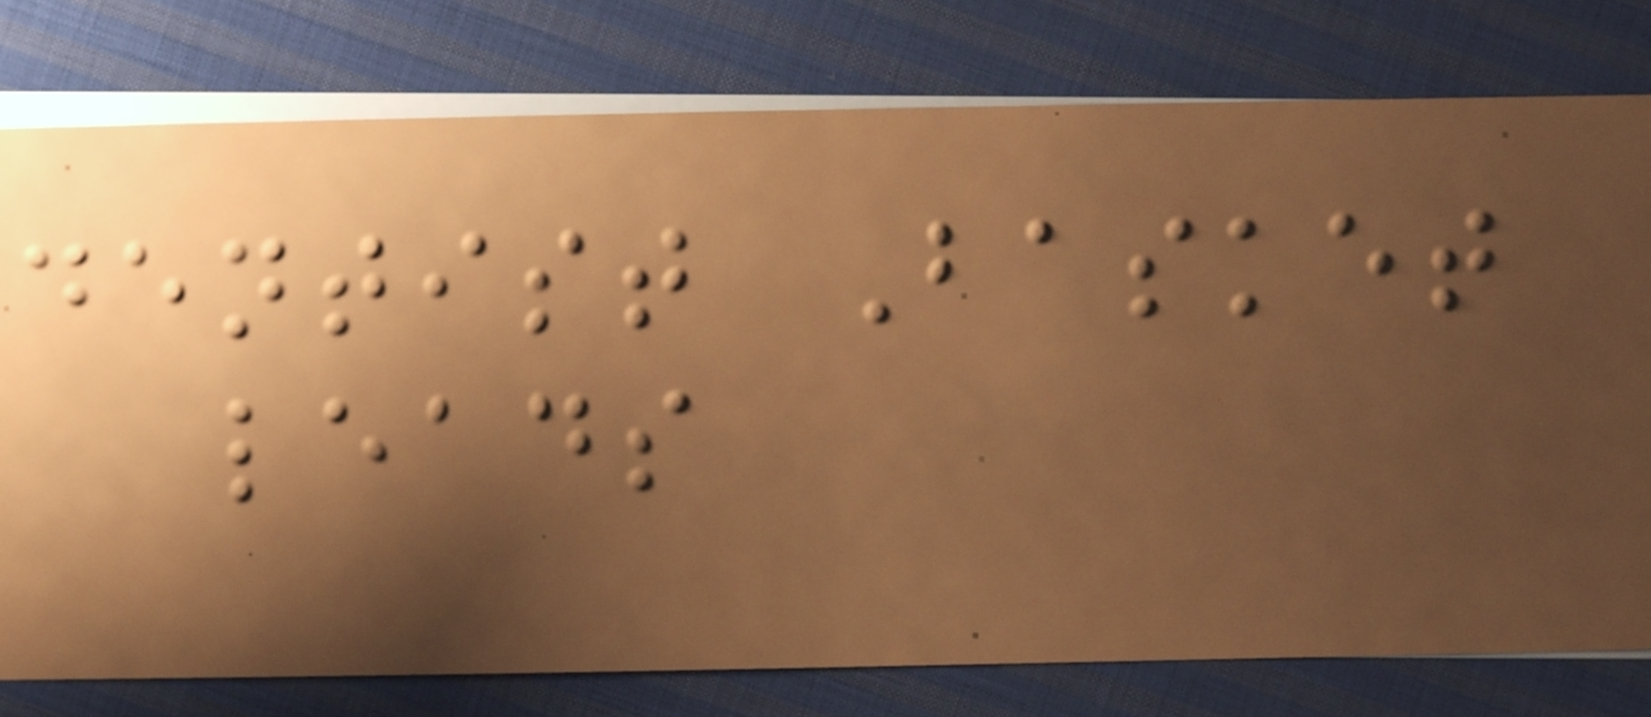dentist Basket
leads
